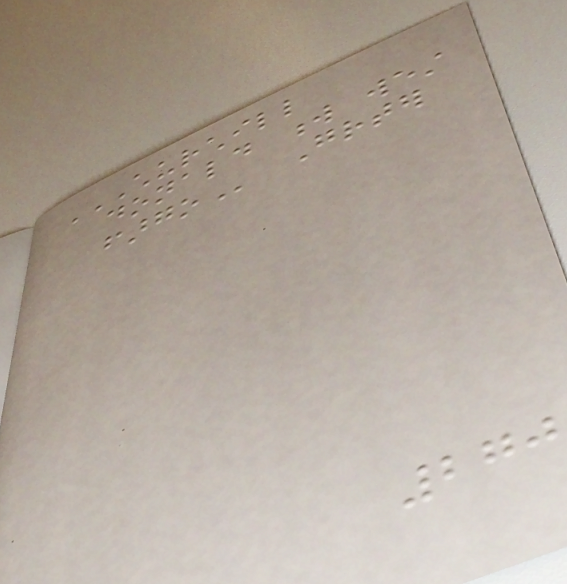CHURCHILL
DONALD W WEST
FARGO Greater
270
